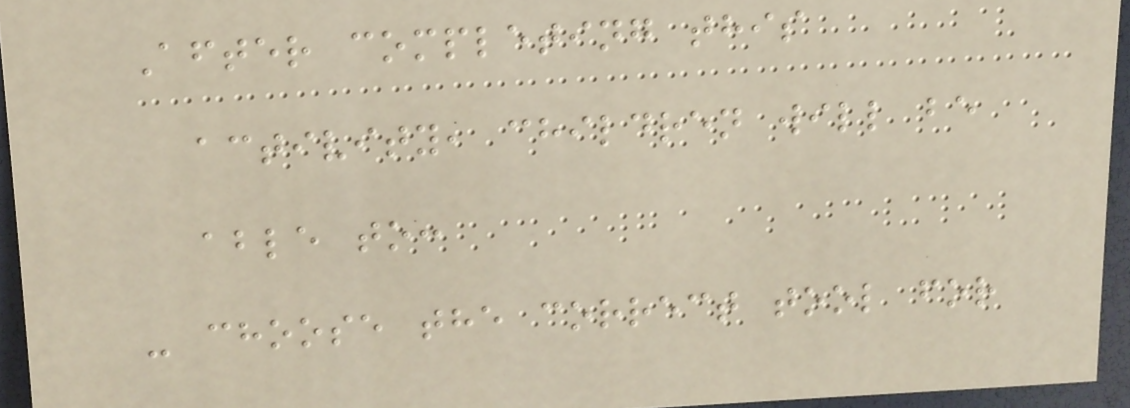After completing this
activity, children will be
able to:
- choose the correct tool for
